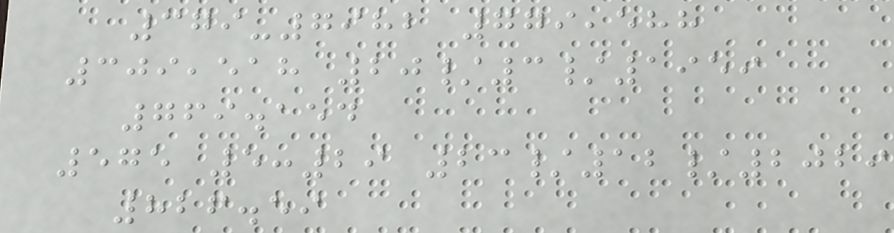379-7982 779,588
309,518 20/3/1959
769.154
575 5:29 23/12/2029
826.59
